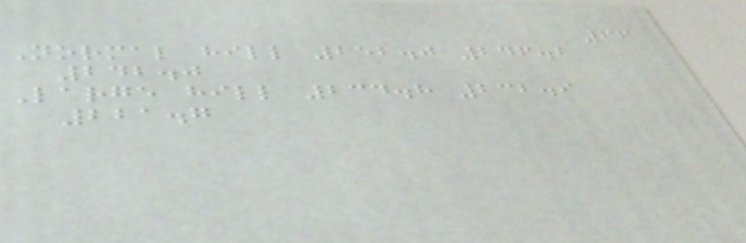66
Normal hill 252.0 246.2
242.0
Large hill 234.8 232.9
221.7
